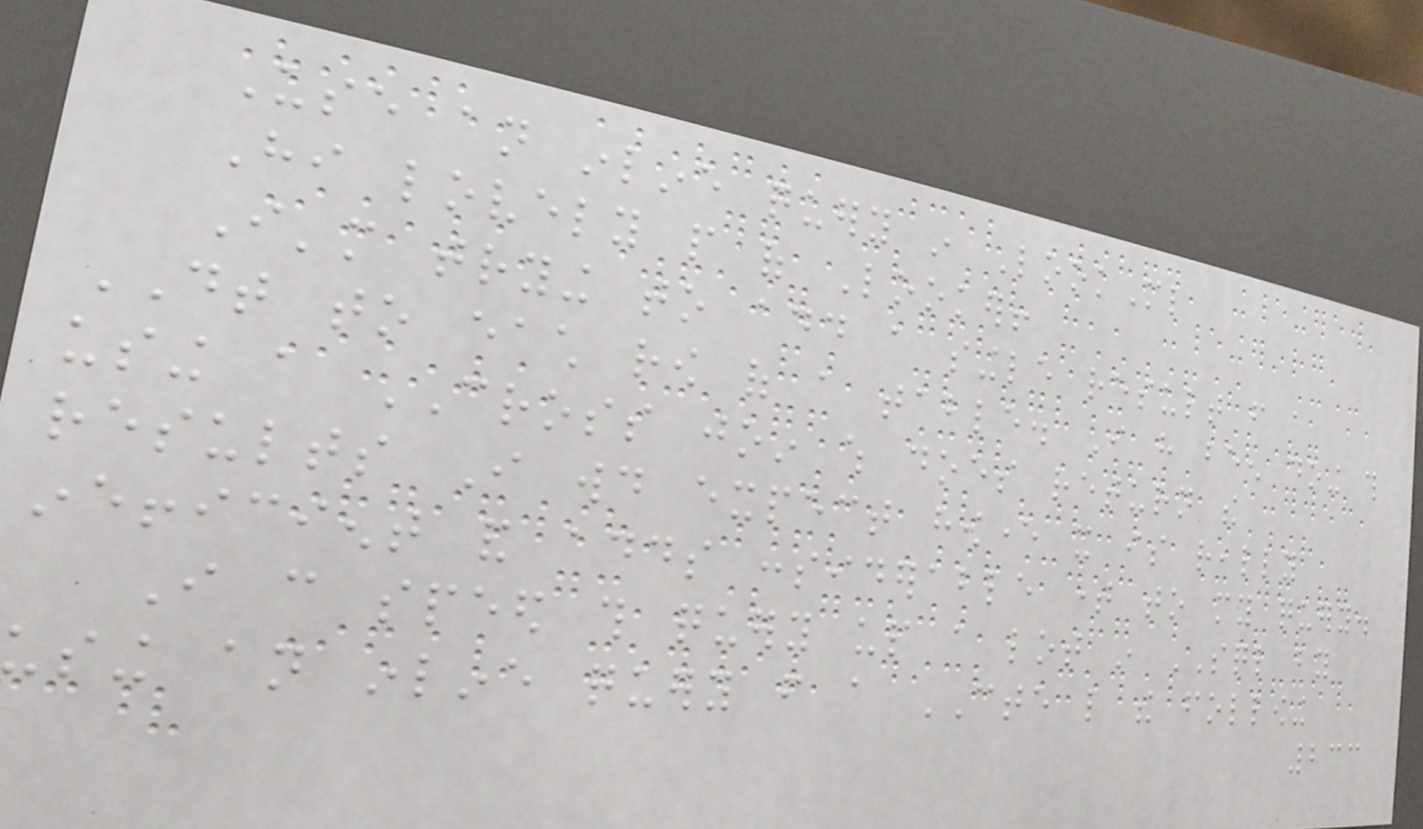Use an inline query in LookMl
Hi lovely people of Looker!
I'm trying to add a single result from a
DT to each row of a table. I have been doing this
using a CROSS join which does return the
results I would expect however it is really
inefficient and adds considerable time to my query.
I can speed this query up a lot in SQL by
using an inline query from a CTE like the following
233
